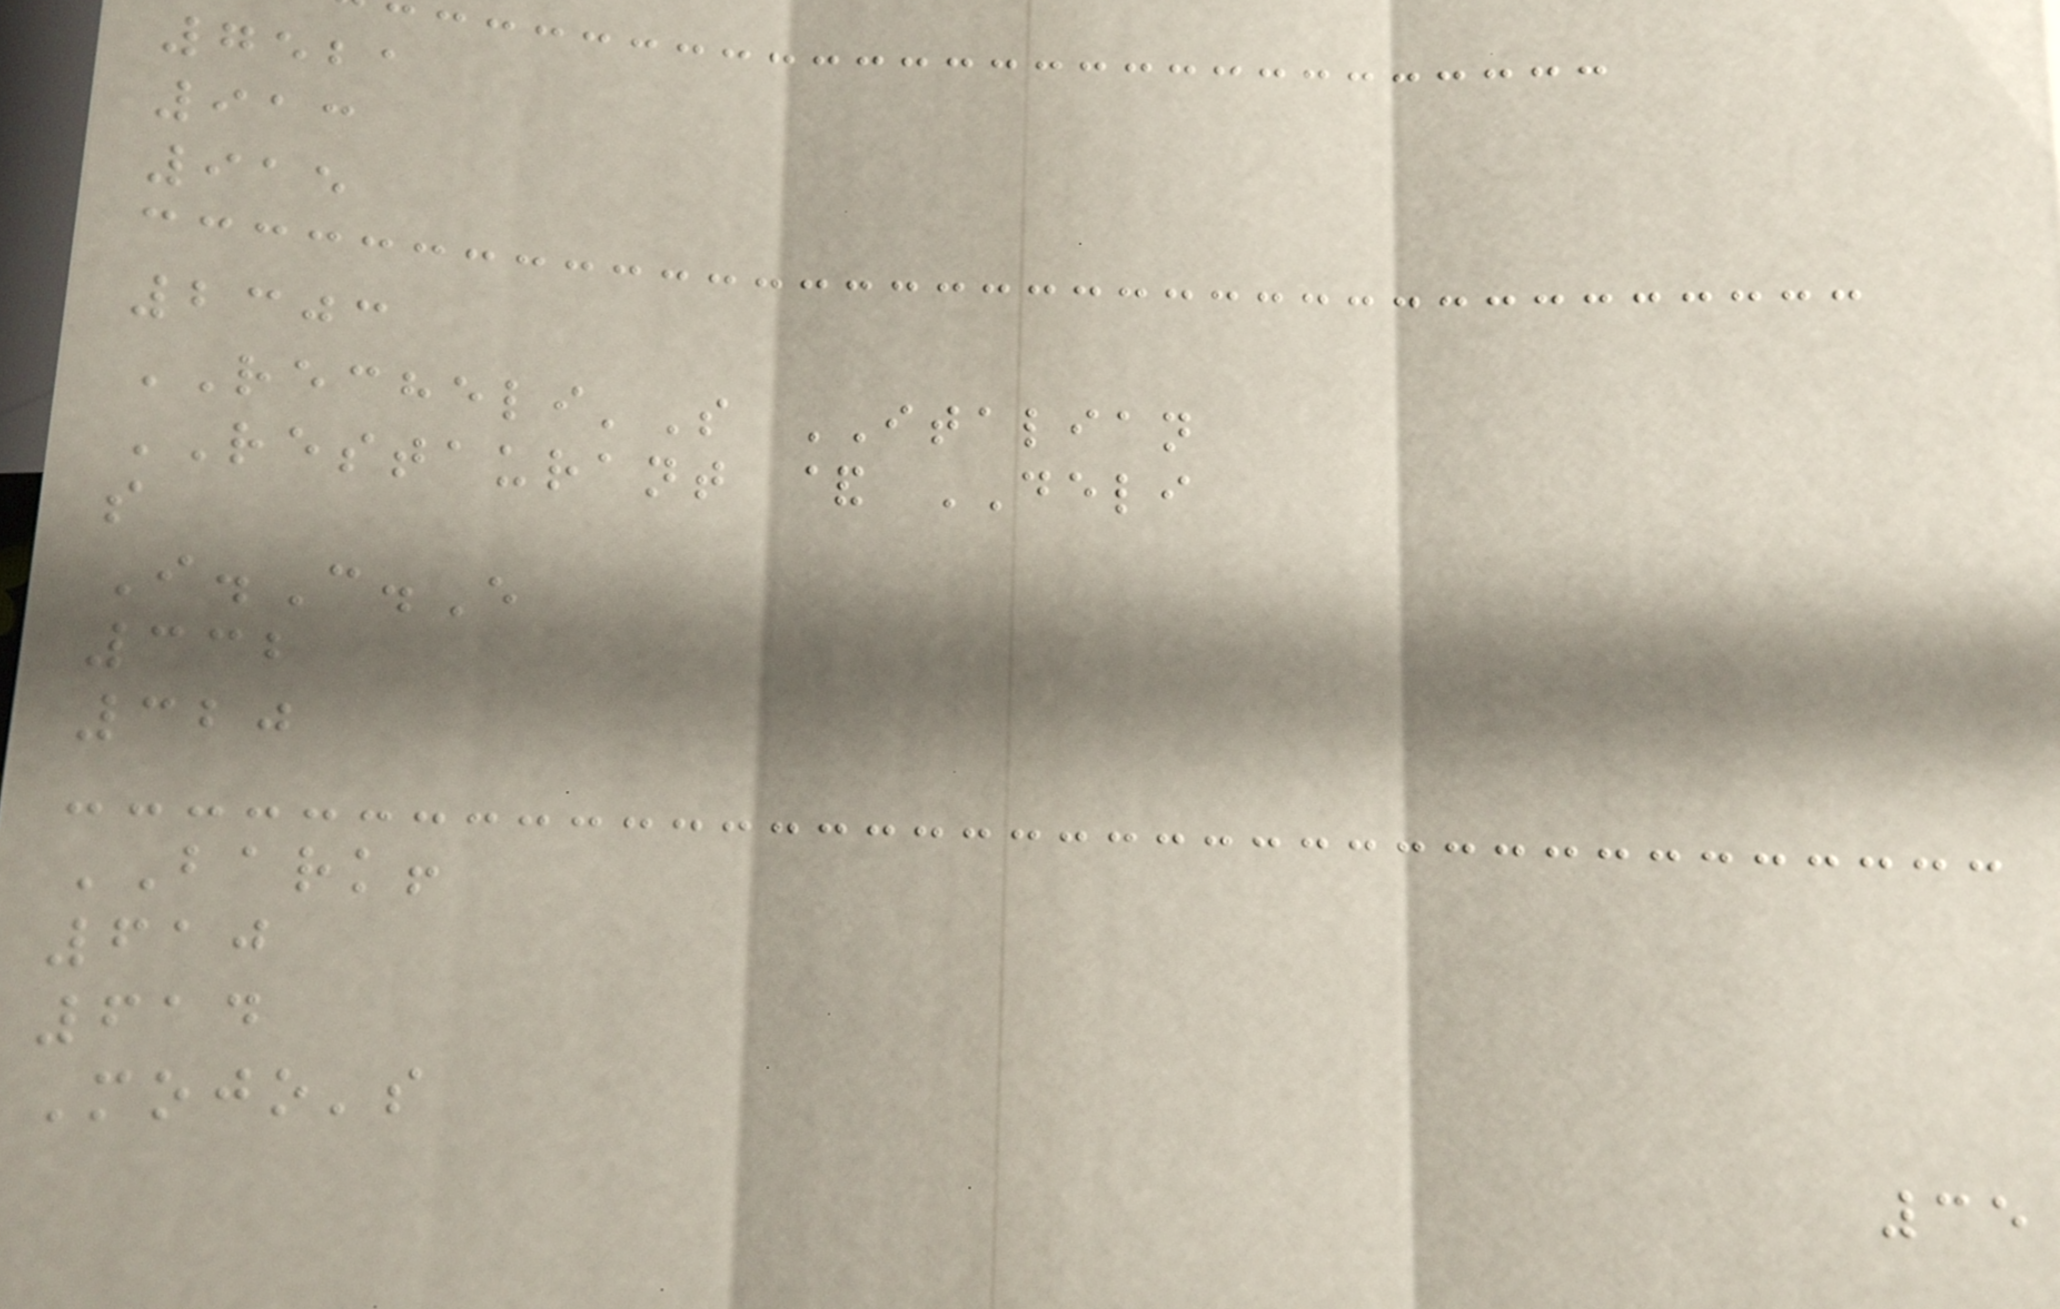7521
913
915
2303
RECHELI'S ITALIAN
RESTAURANT & DELI
s
I.C.E
332
320
BARK!
610
614
Mojo's
35
